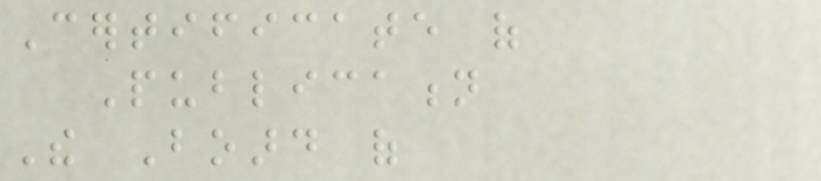Certificate of
Publication
The Board of
